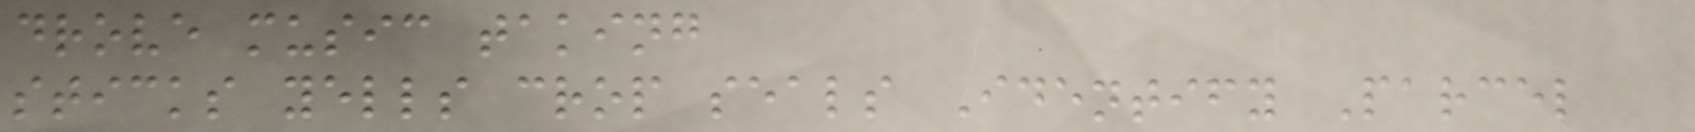drove music taking
sticks yells crop seals Identify Parcel
